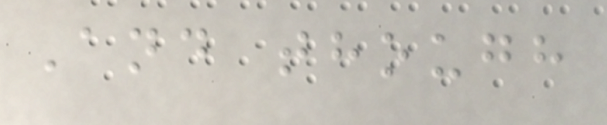And though
